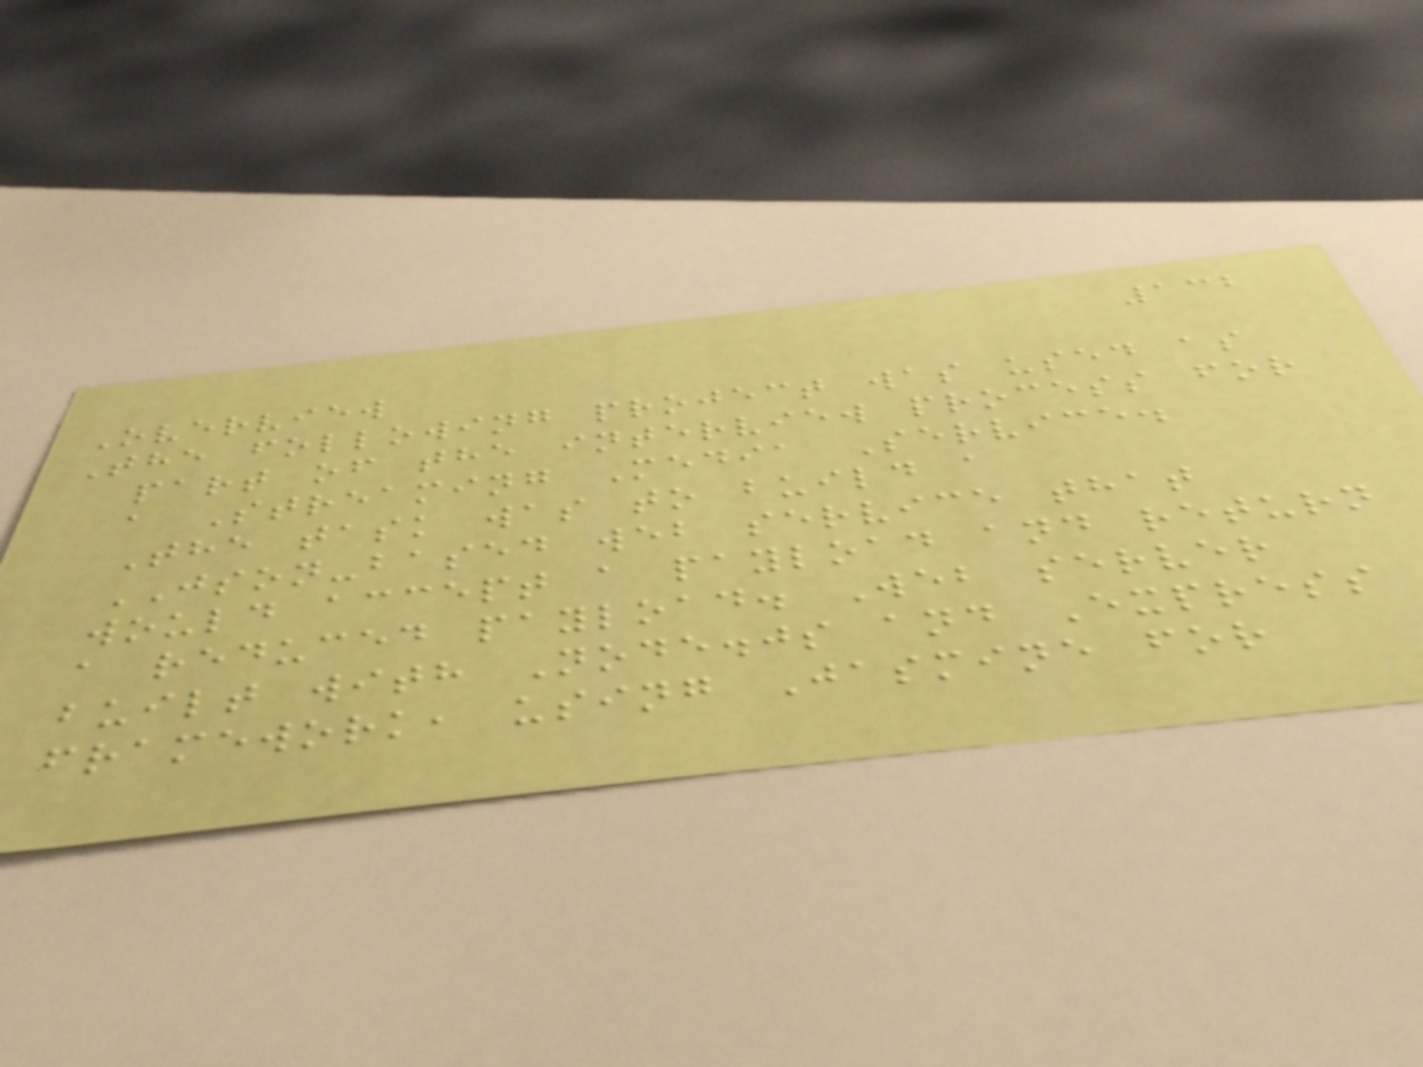132
Overview
The following project was used as
part of the interview process for
a Streaming Media Service.
The task was to build a
JSON-based web service that
would accept a payload and return
a reduced payload. Web server
built with Node.js and Express
framework, using Jasmine for
